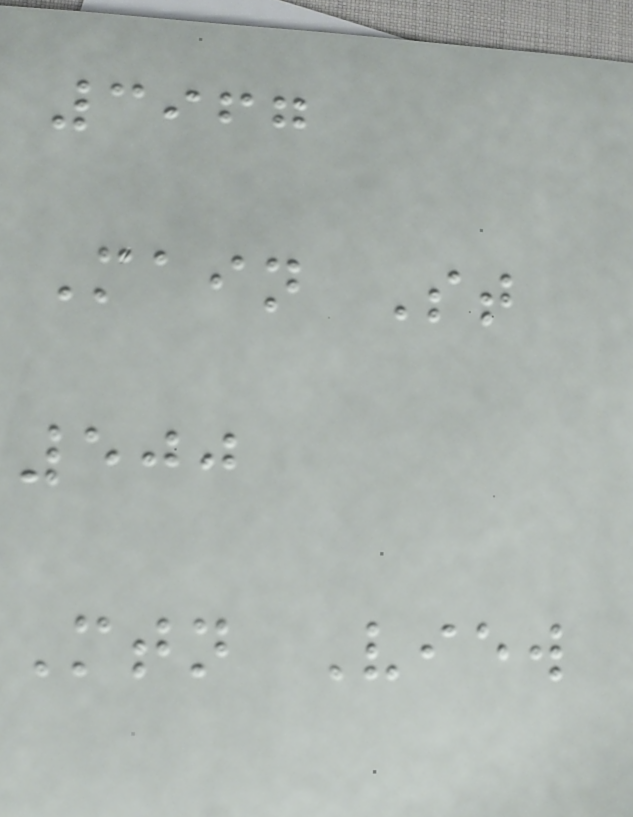3967
Main St
500
Mtn View
